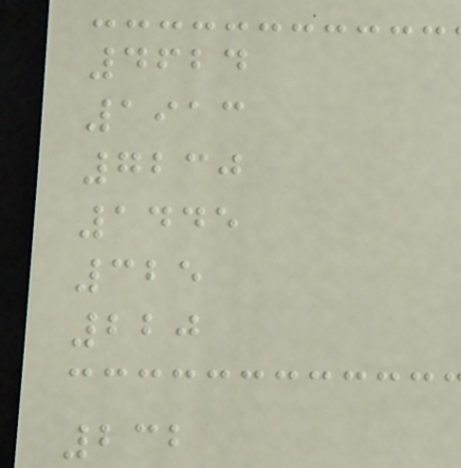4624
1913
7230
1445
325
220
232
